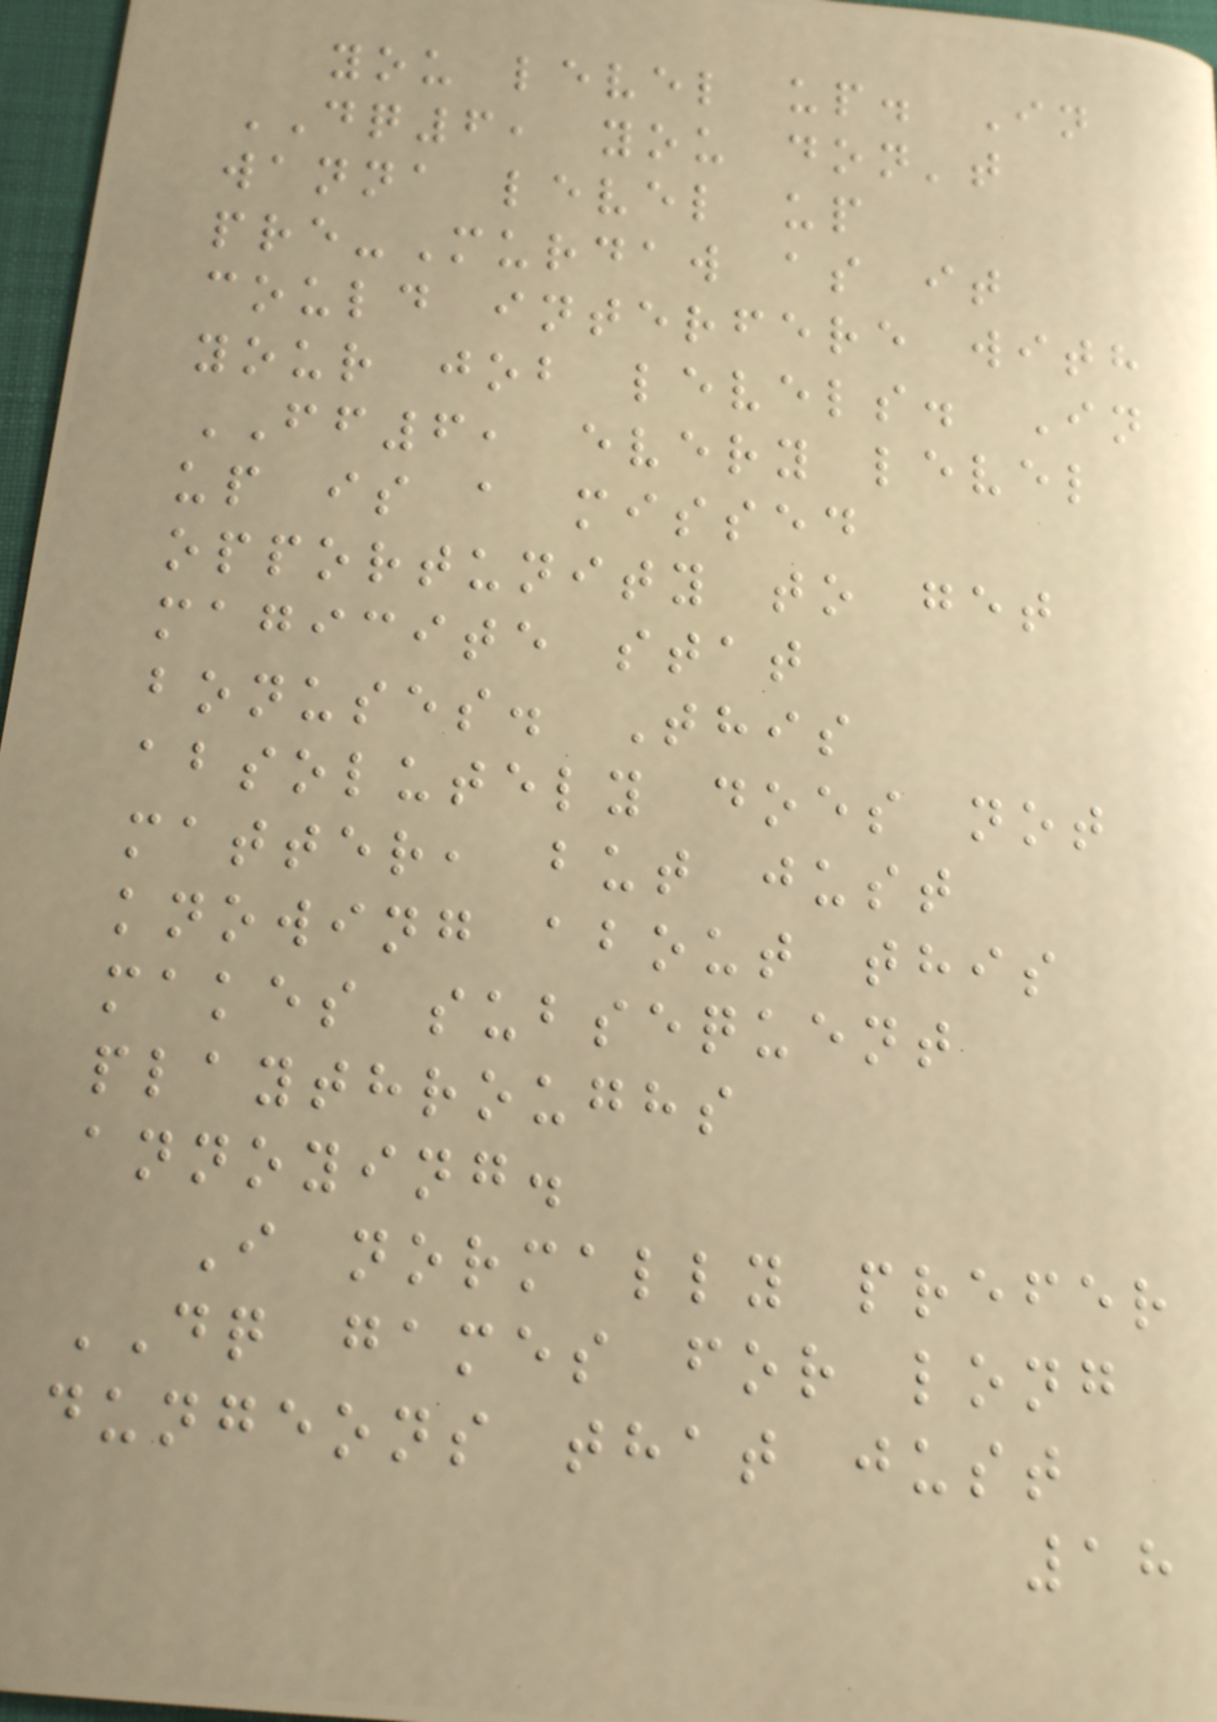you level up. In
DQ6, you don't
wanna level up
pre-Murdaw as it
could interfere with
your job levels. In
FF6, every level
up is a missed
opportunity to get
magicite stat
bonuses. This
absolutely does not
matter, but just
knowing about this
makes subsequent
playthroughs
annoying.
I normally prefer
DQ games for long
dungeons that just
18
